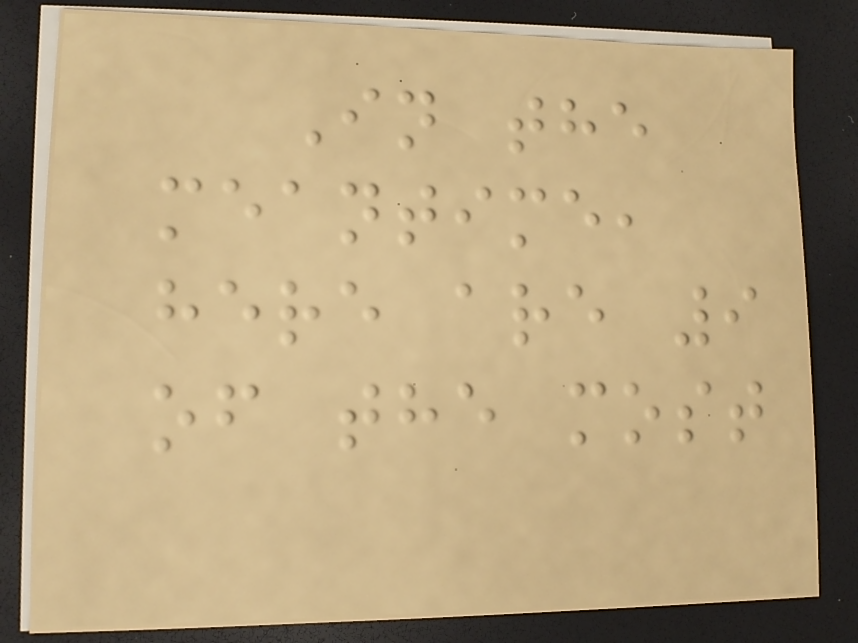In the
meantime,
here are 9
of the most
